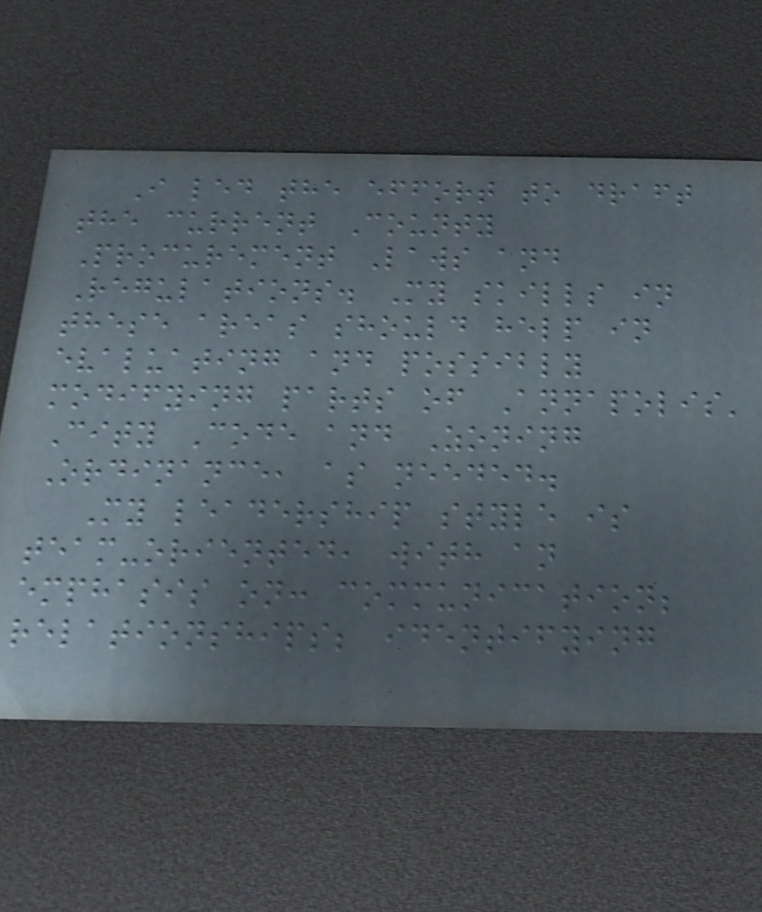I led the effort to draft
the current County
Procurement Laws and
Regulations. My skills in
these areas should help in
evaluating and possibly
modifying parts of Annapolis'
City Code and Zoning
Ordinance, as needed.
My leadership style is
team-oriented, with an
emphasis on: communication;
relationships; identifying
